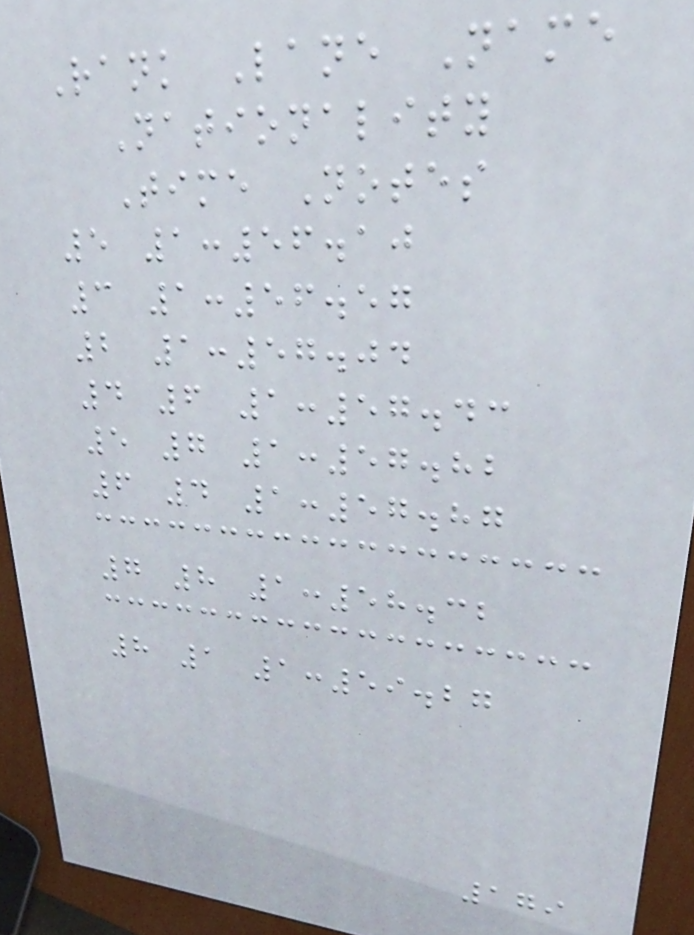Rank Lane Name
Nationality
Time Notes
5 1:56.10
3 1:56.57
2 1:57.04
4 6 1:57.43
5 7 1:57.82
6 4 1:57.87
7 8 1:58.32
8 1 1:59.27
179
